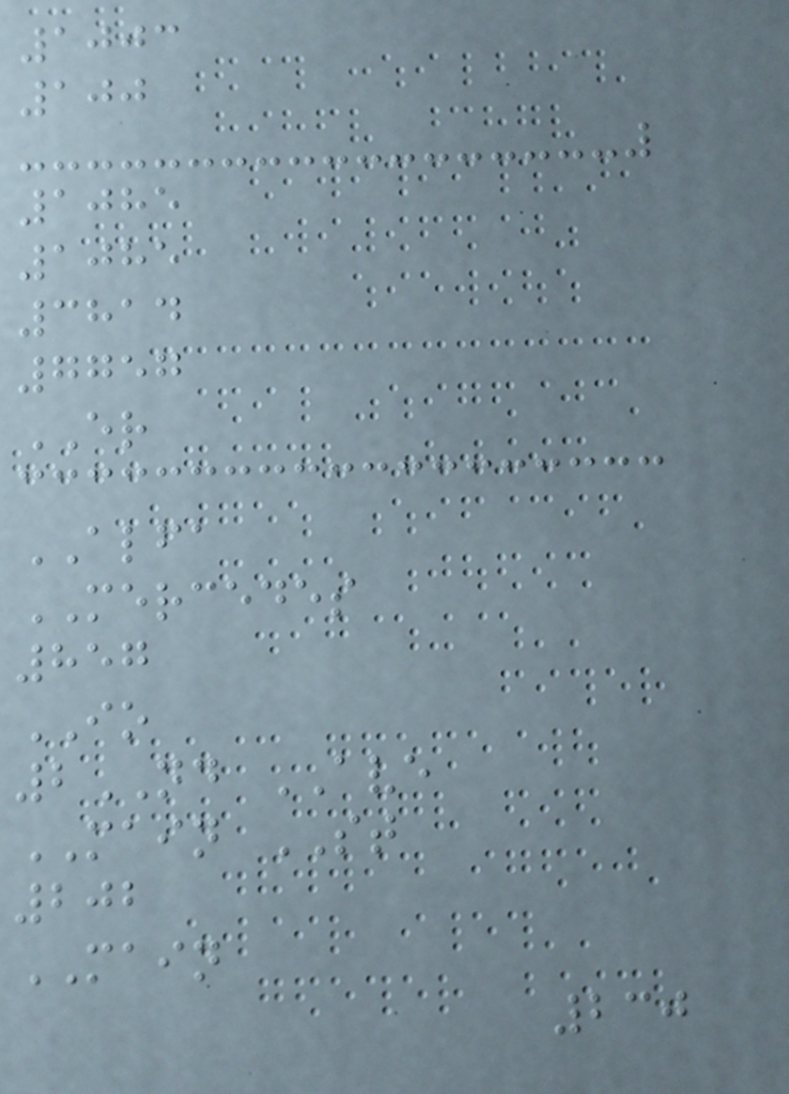1003
100
1085
1085
3814
7757
ER
ALFA
MERCEDES
857
IO
2ND AVE
MAIN ST
202
MAIN
230
